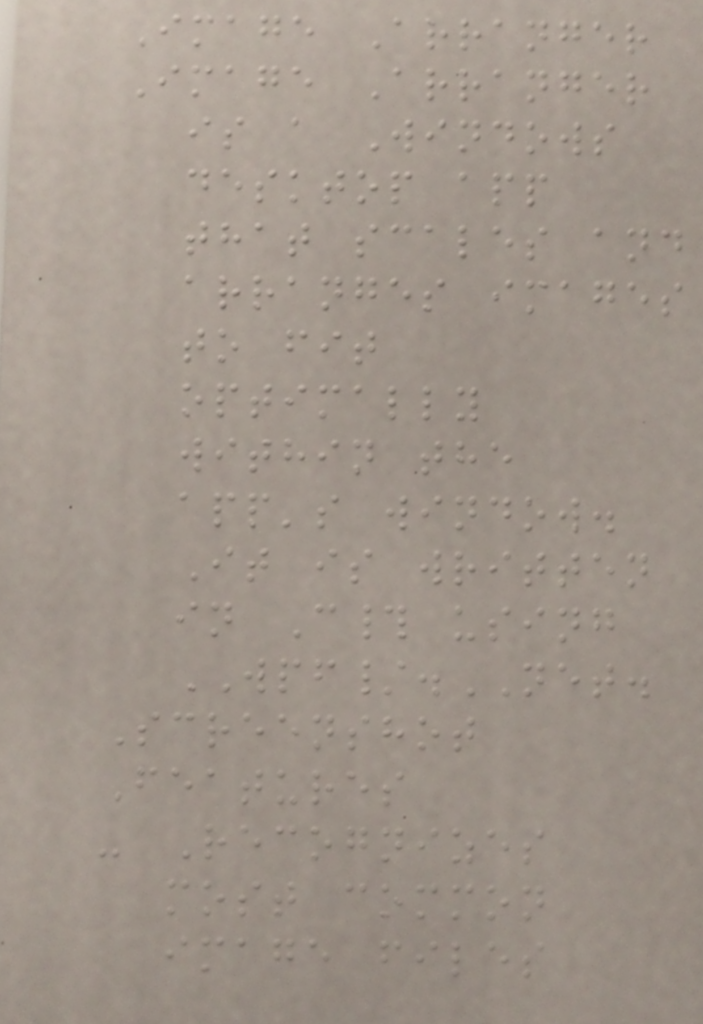Image Arranger
Image Arranger
is a Windows
desktop app
that scales and
arranges images
to fit
optimally
within the
app's window.
It is written
in C# using
WPF/.NET.
Screenshot
Features
- Recognizes
most common
image files
